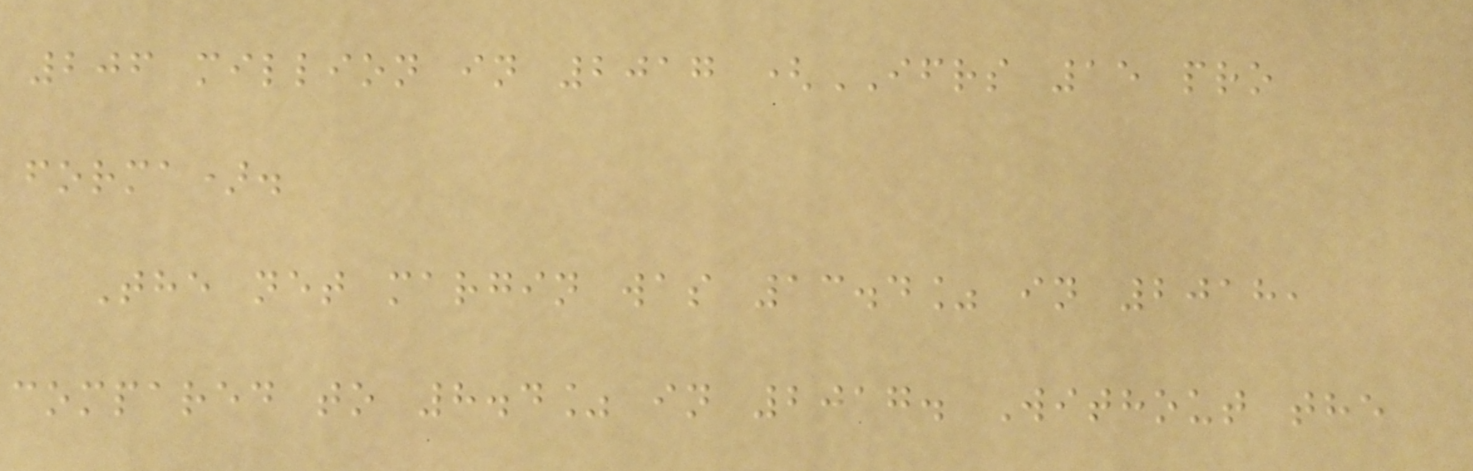206 million in 2017 (IFRS 15 pro
forma).
The net margin was 13.4% in 2018,
compared to 8.4% in 2017. Without the
